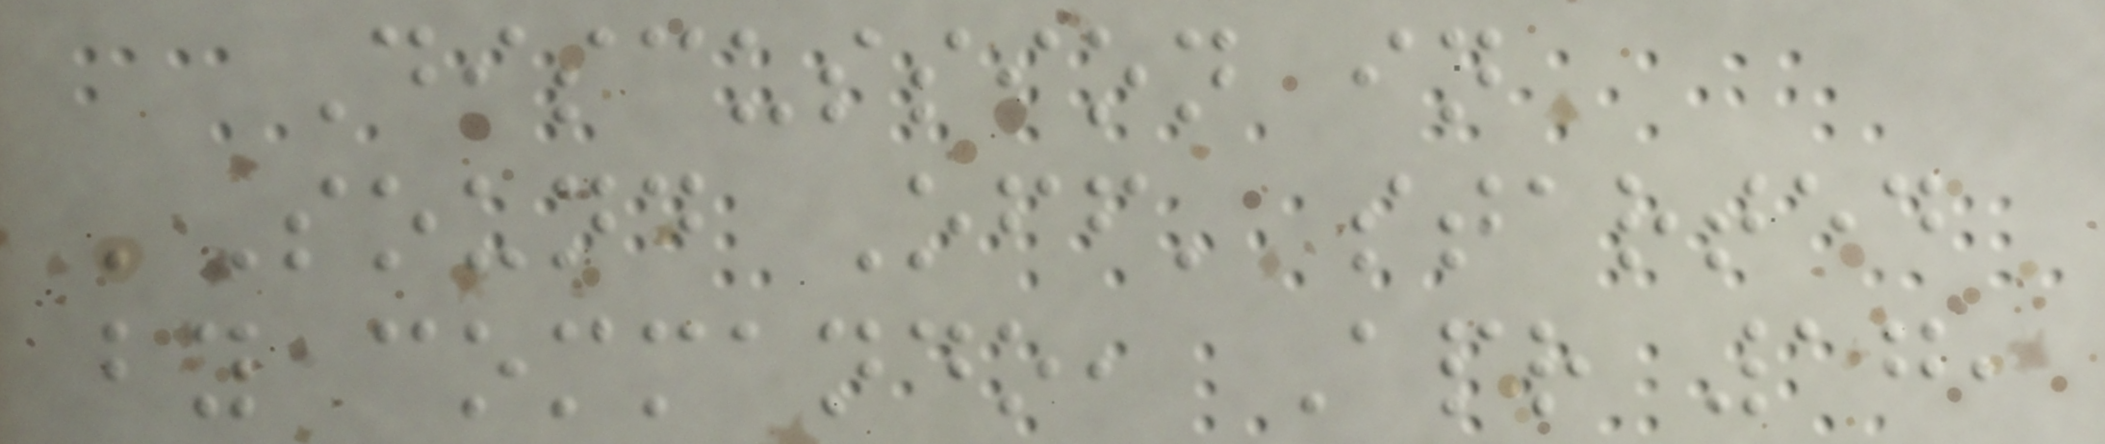Discussion in
'Sound Off' started
by commando, Apr 17,
